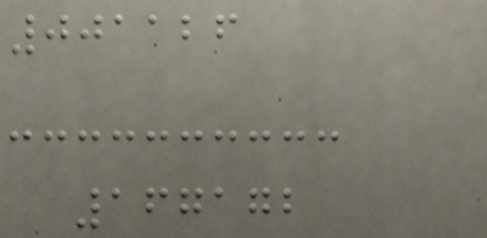001126
167172
